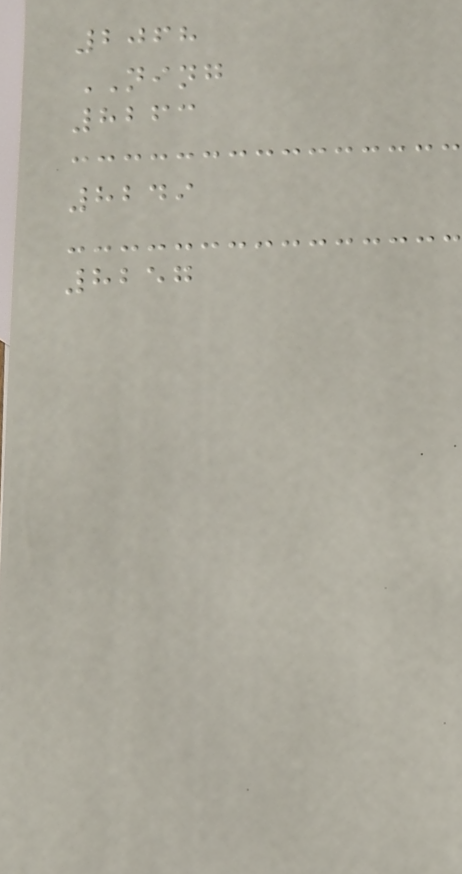2068
NING
8263
8249
8257
